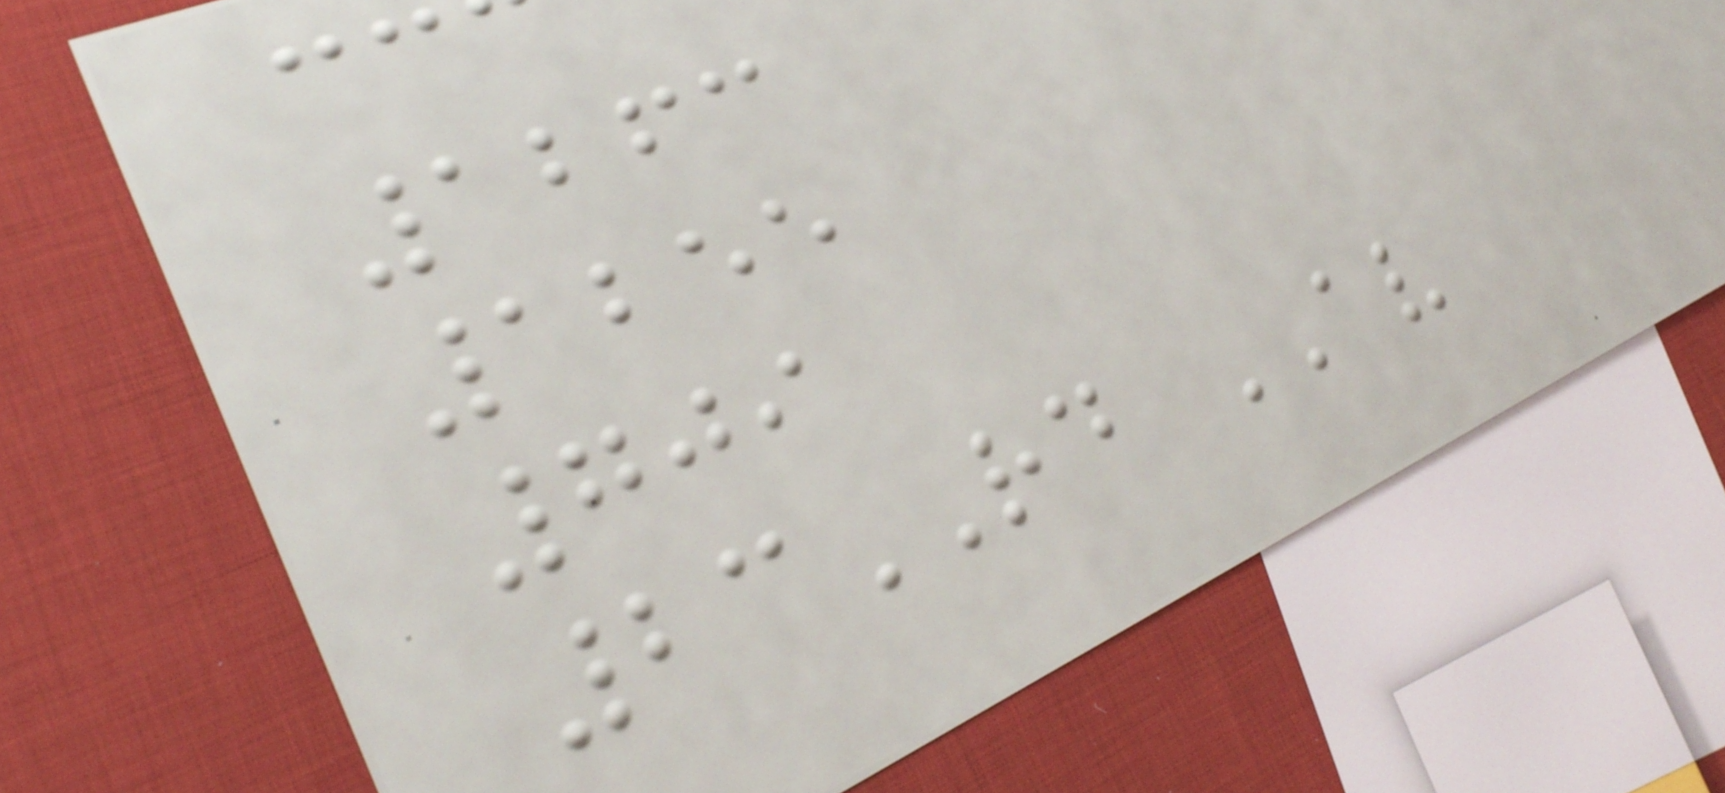1263
1255
709
23RD AV
